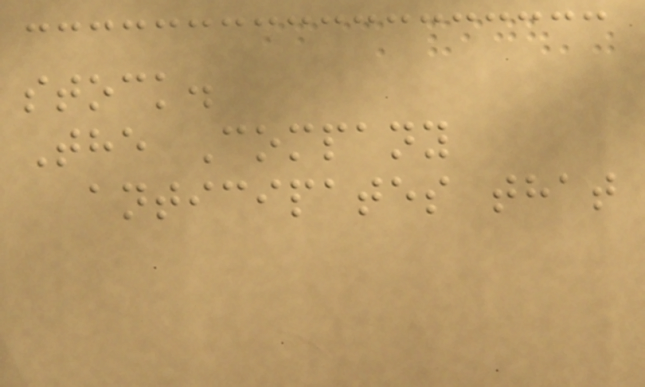stock.
The Company
anticipates that
